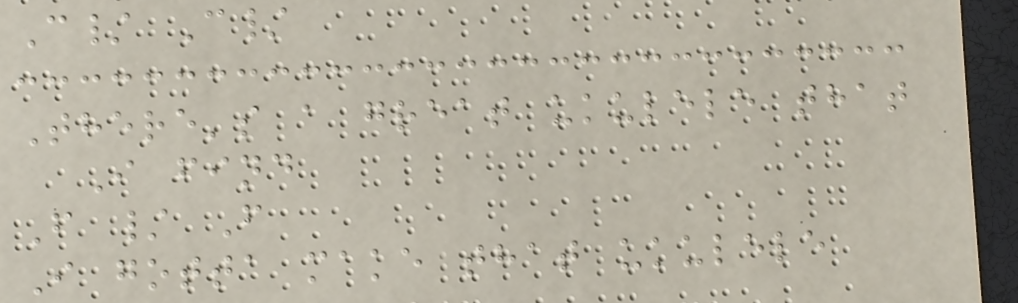C/ C/
There's a great ukulele that
I find
F / F
I gotta make that ukulele
